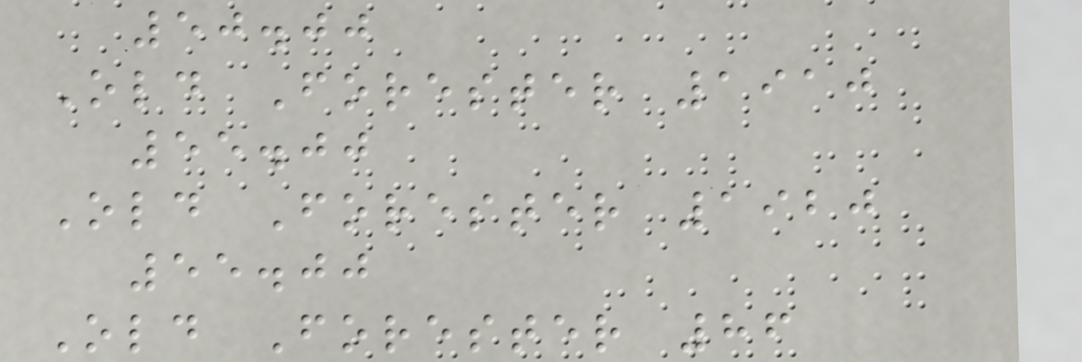50.00
Old Forester 1910
55.00
Old Forester 1920
55.00
Old Forester 86
